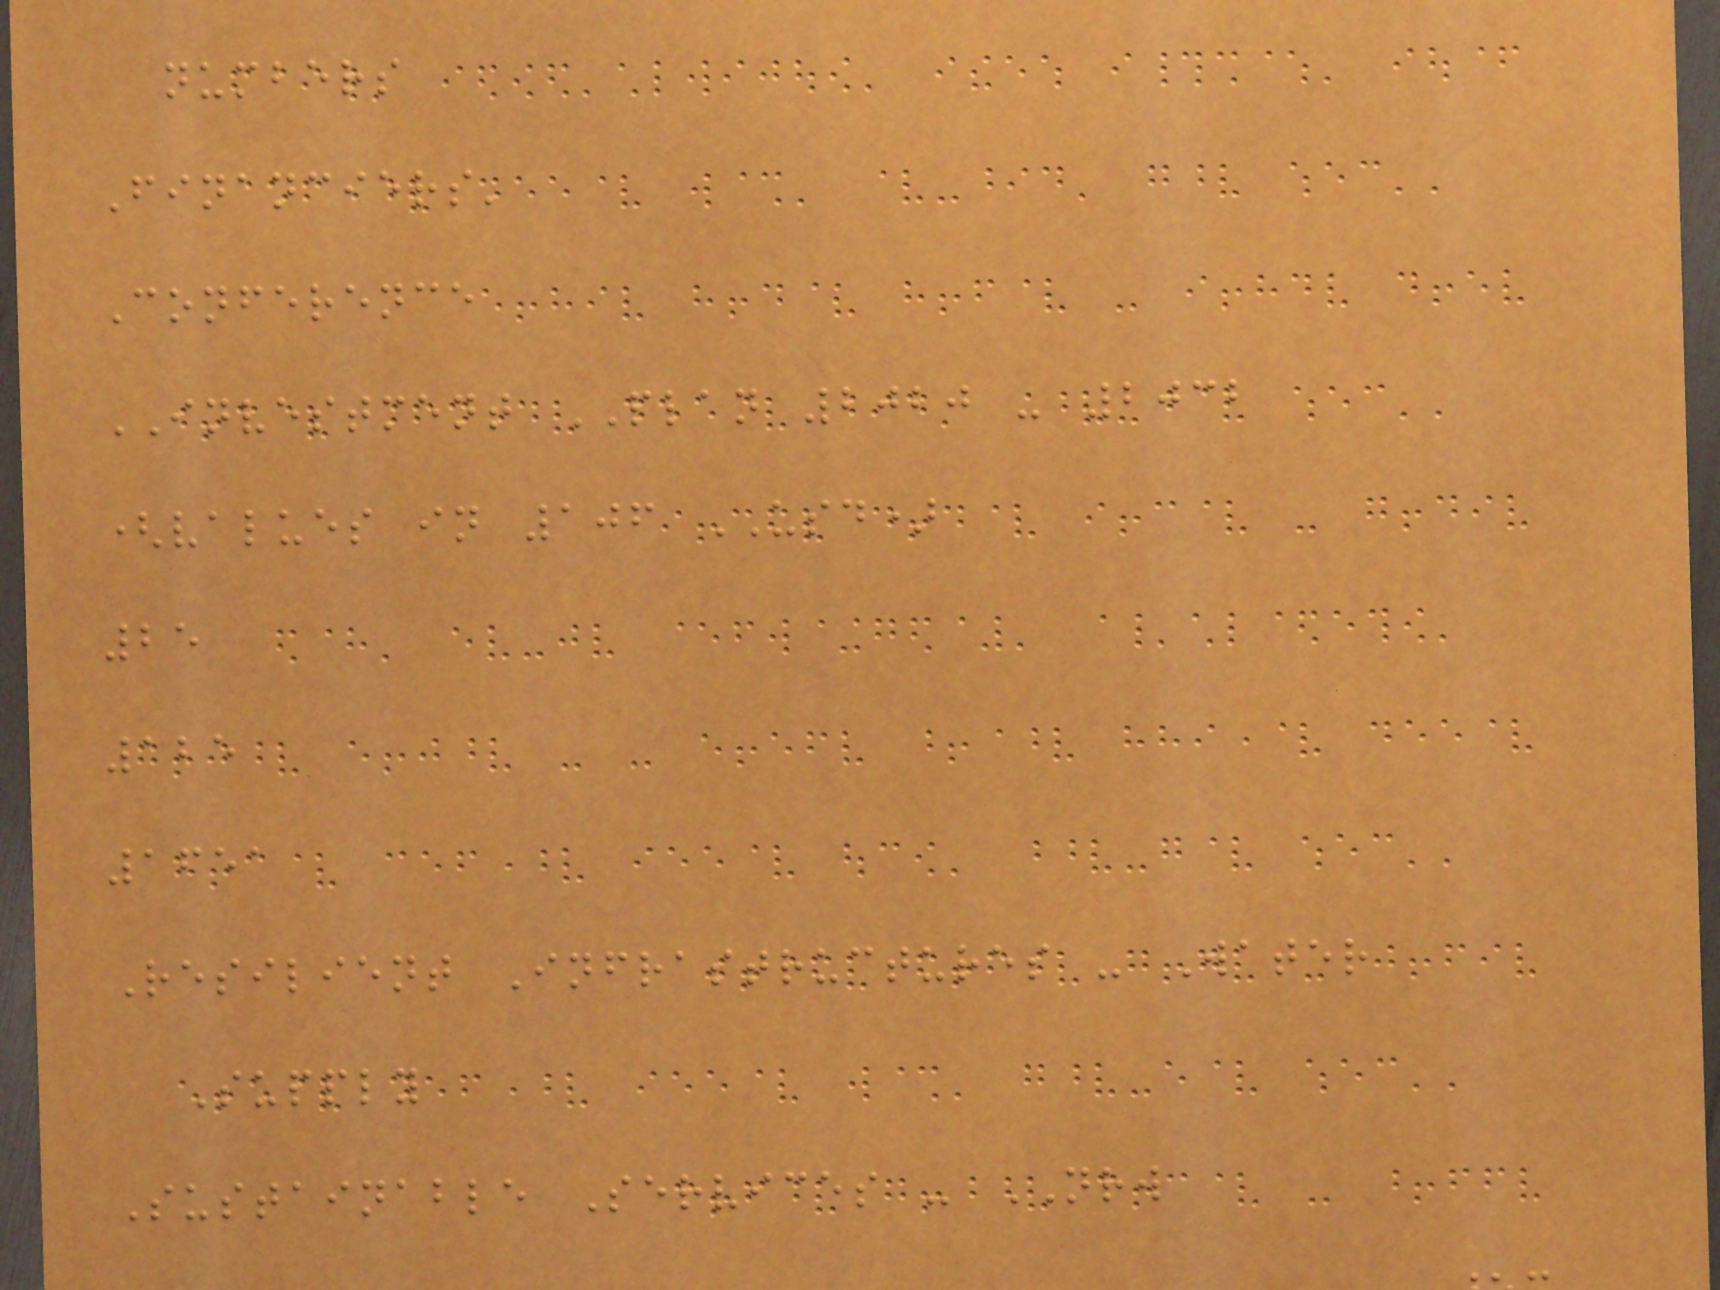numbers
Financiers'
Conference
INVESTMENT PLAN 2020 - 2032
(values in 106 USD)
25
125
1651
Resilient Infrastructures - Water
Supply
Sustainable Services - NRW
